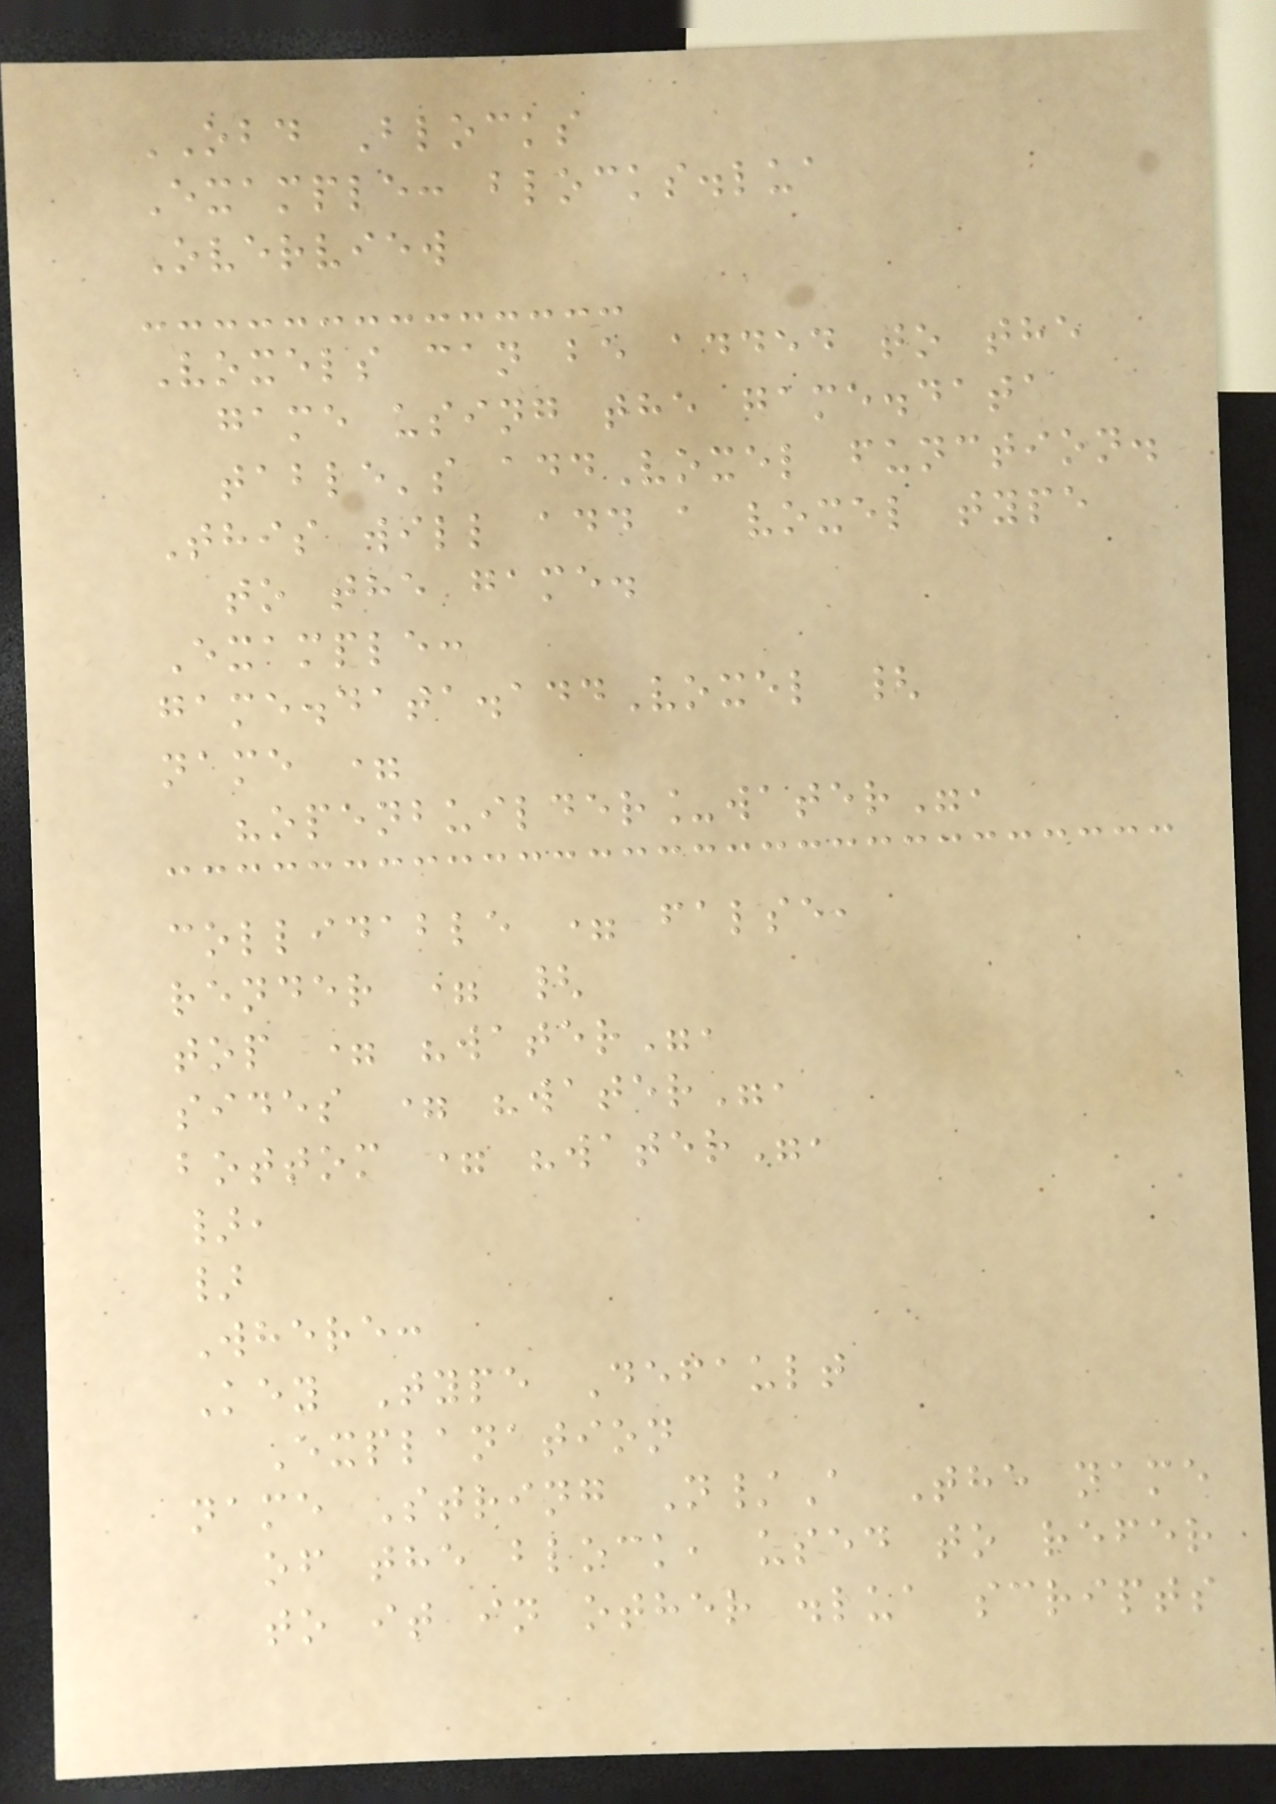OBD Blocks
Example: blocks.lua
Overview
Voxels can be added to the
game using the game.data
table's addVoxel function.
This will add a voxel type
to the game.
Example:
game.data.addVoxel {
name =
"openbuilder_water",
collidable = false,
render = {
top = "water",
sides = "water",
bottom = "water",
},
}
Where:
Key Type Default
Explanation
name String N/A The name
of the block, used to refer
to it in other .lua scripts
